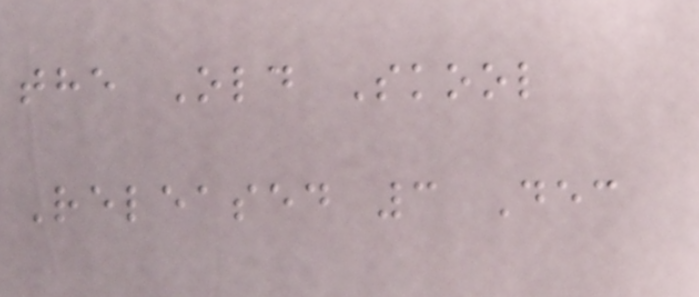the Old Skool
Released 3 Dec
